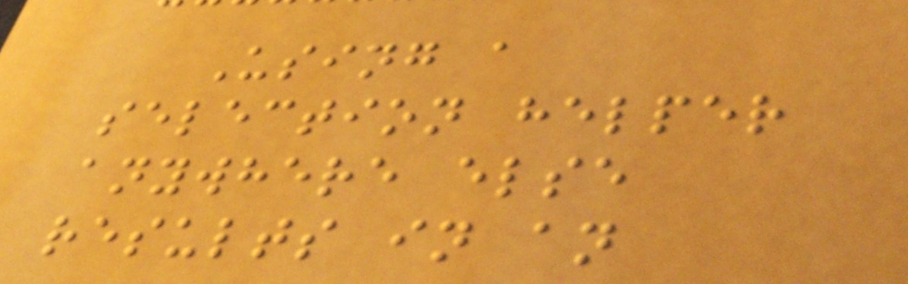Using a
selection helper
anywhere else
results in an
